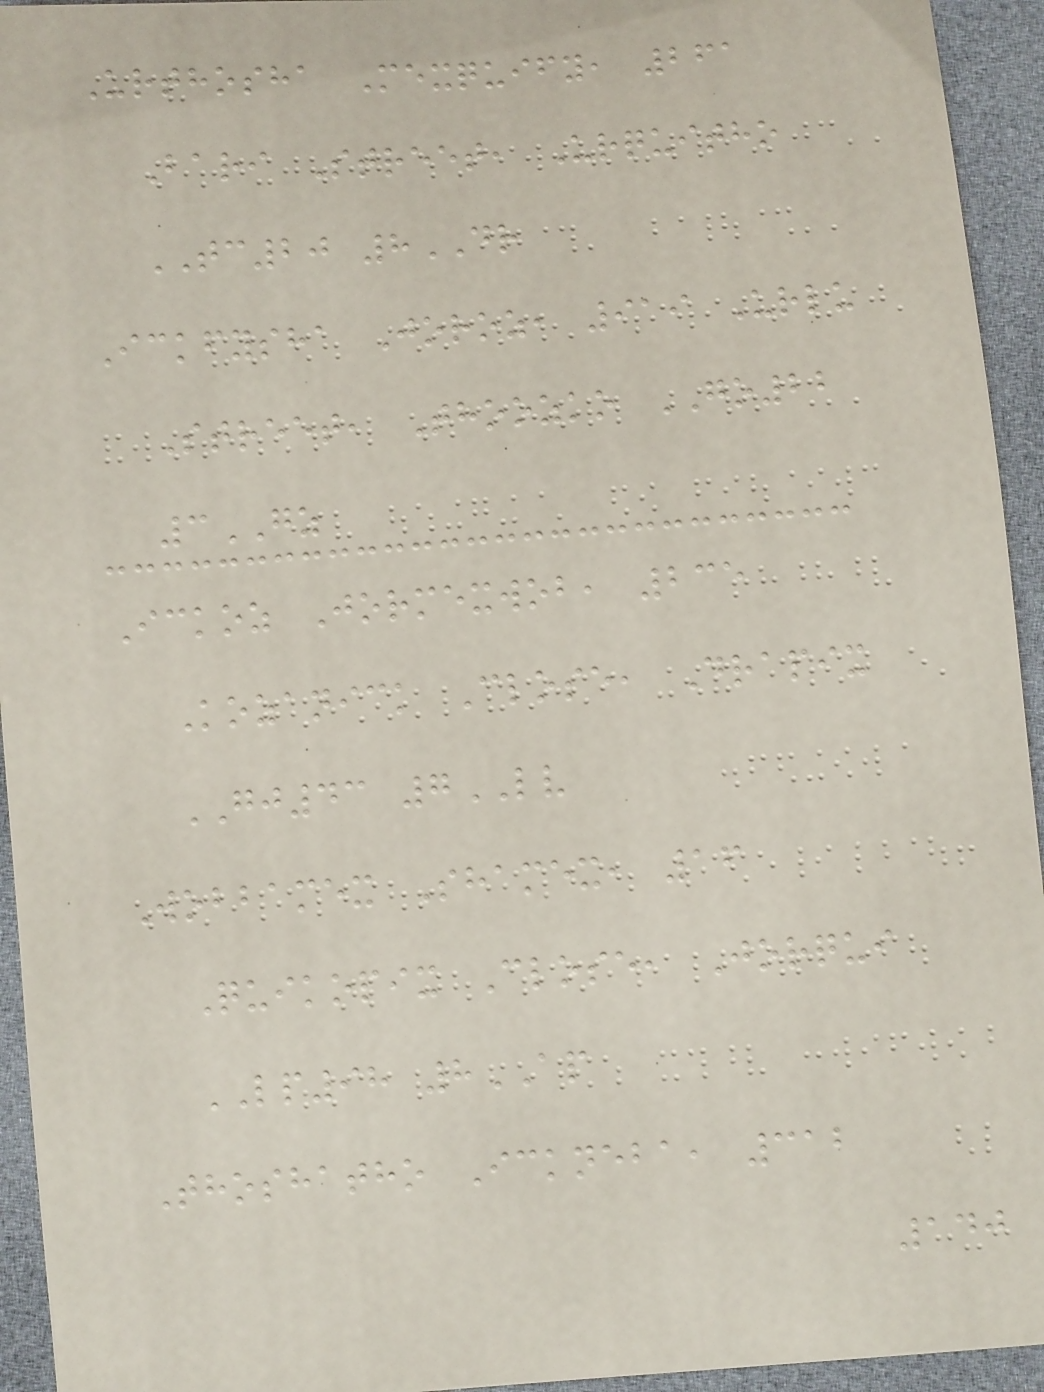Urthosha Mexquify, 261
Bari Street, Urquitho
TC20 8DR
Ickfysha Joroz, 919 Urlu
Street, Thoozko GO22
3GZ
Ickoz Jormexwob, 235
Kozanick Close, Drapix
GJ43 7LV
Wobbamex Shamex, 16
Quikopix Close, Jorqui
LP98 8AP
Thoshatho Ickneba, 312
140
